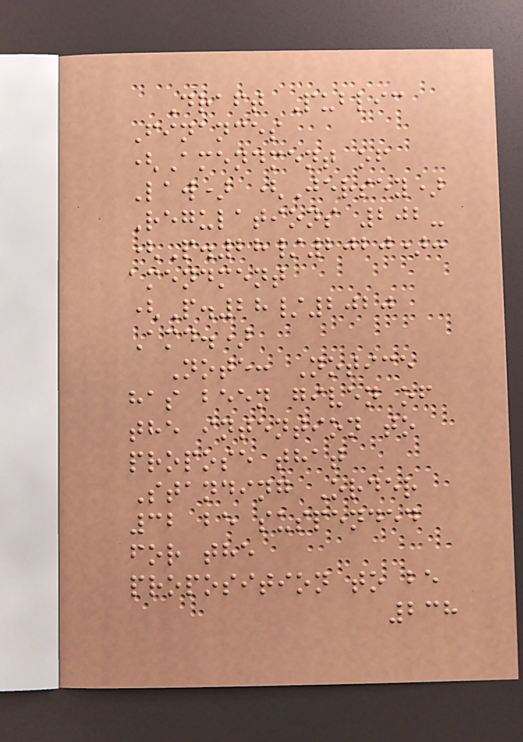Draft Public
Finances
(Amendment of
Law) (Jersey)
Regulations 202-
(P.28/2020):
amendment
(P.28/2020
Amd.)
Note: Notice
has been given of
the intention to
propose that
Standing Order
32 be suspended
for the
proposition to be
238
